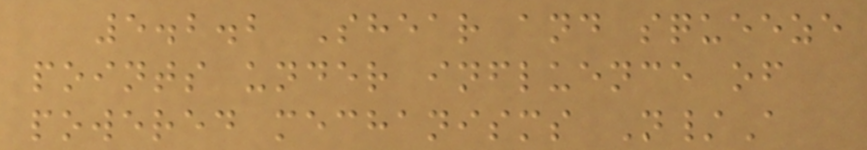5.2.2 Shear and squeeze
points under influence of
powered mechanisms N/A
